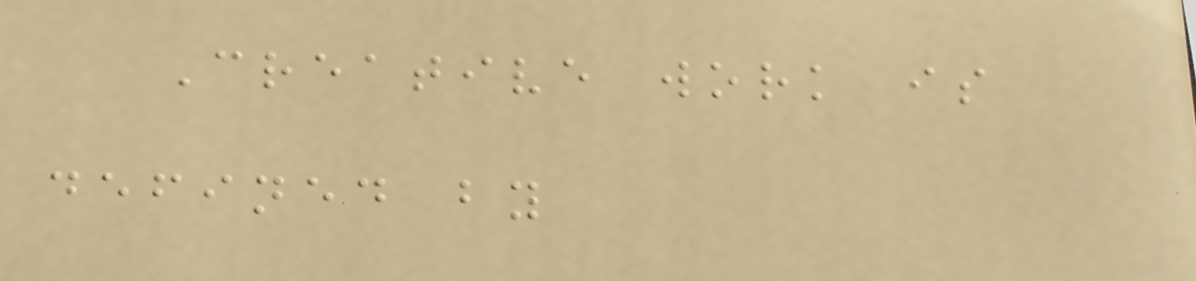Creative work is
defined by
